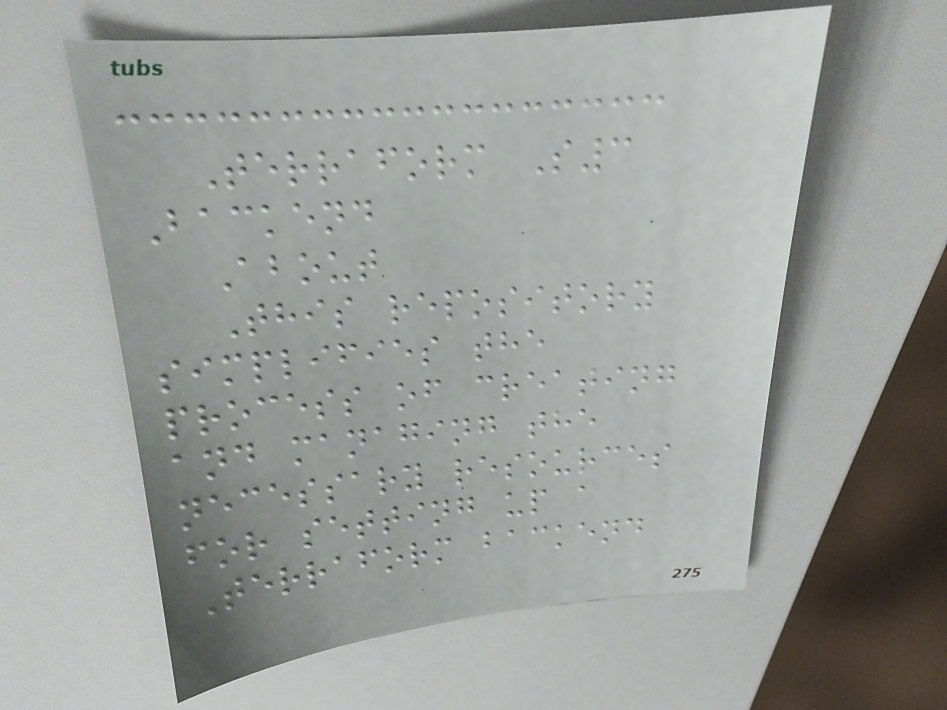Terraform S3
Backend
About
This repository
simplifies the
process of creating
and managing the
necessary resources
for setting up a
Terraform backend
